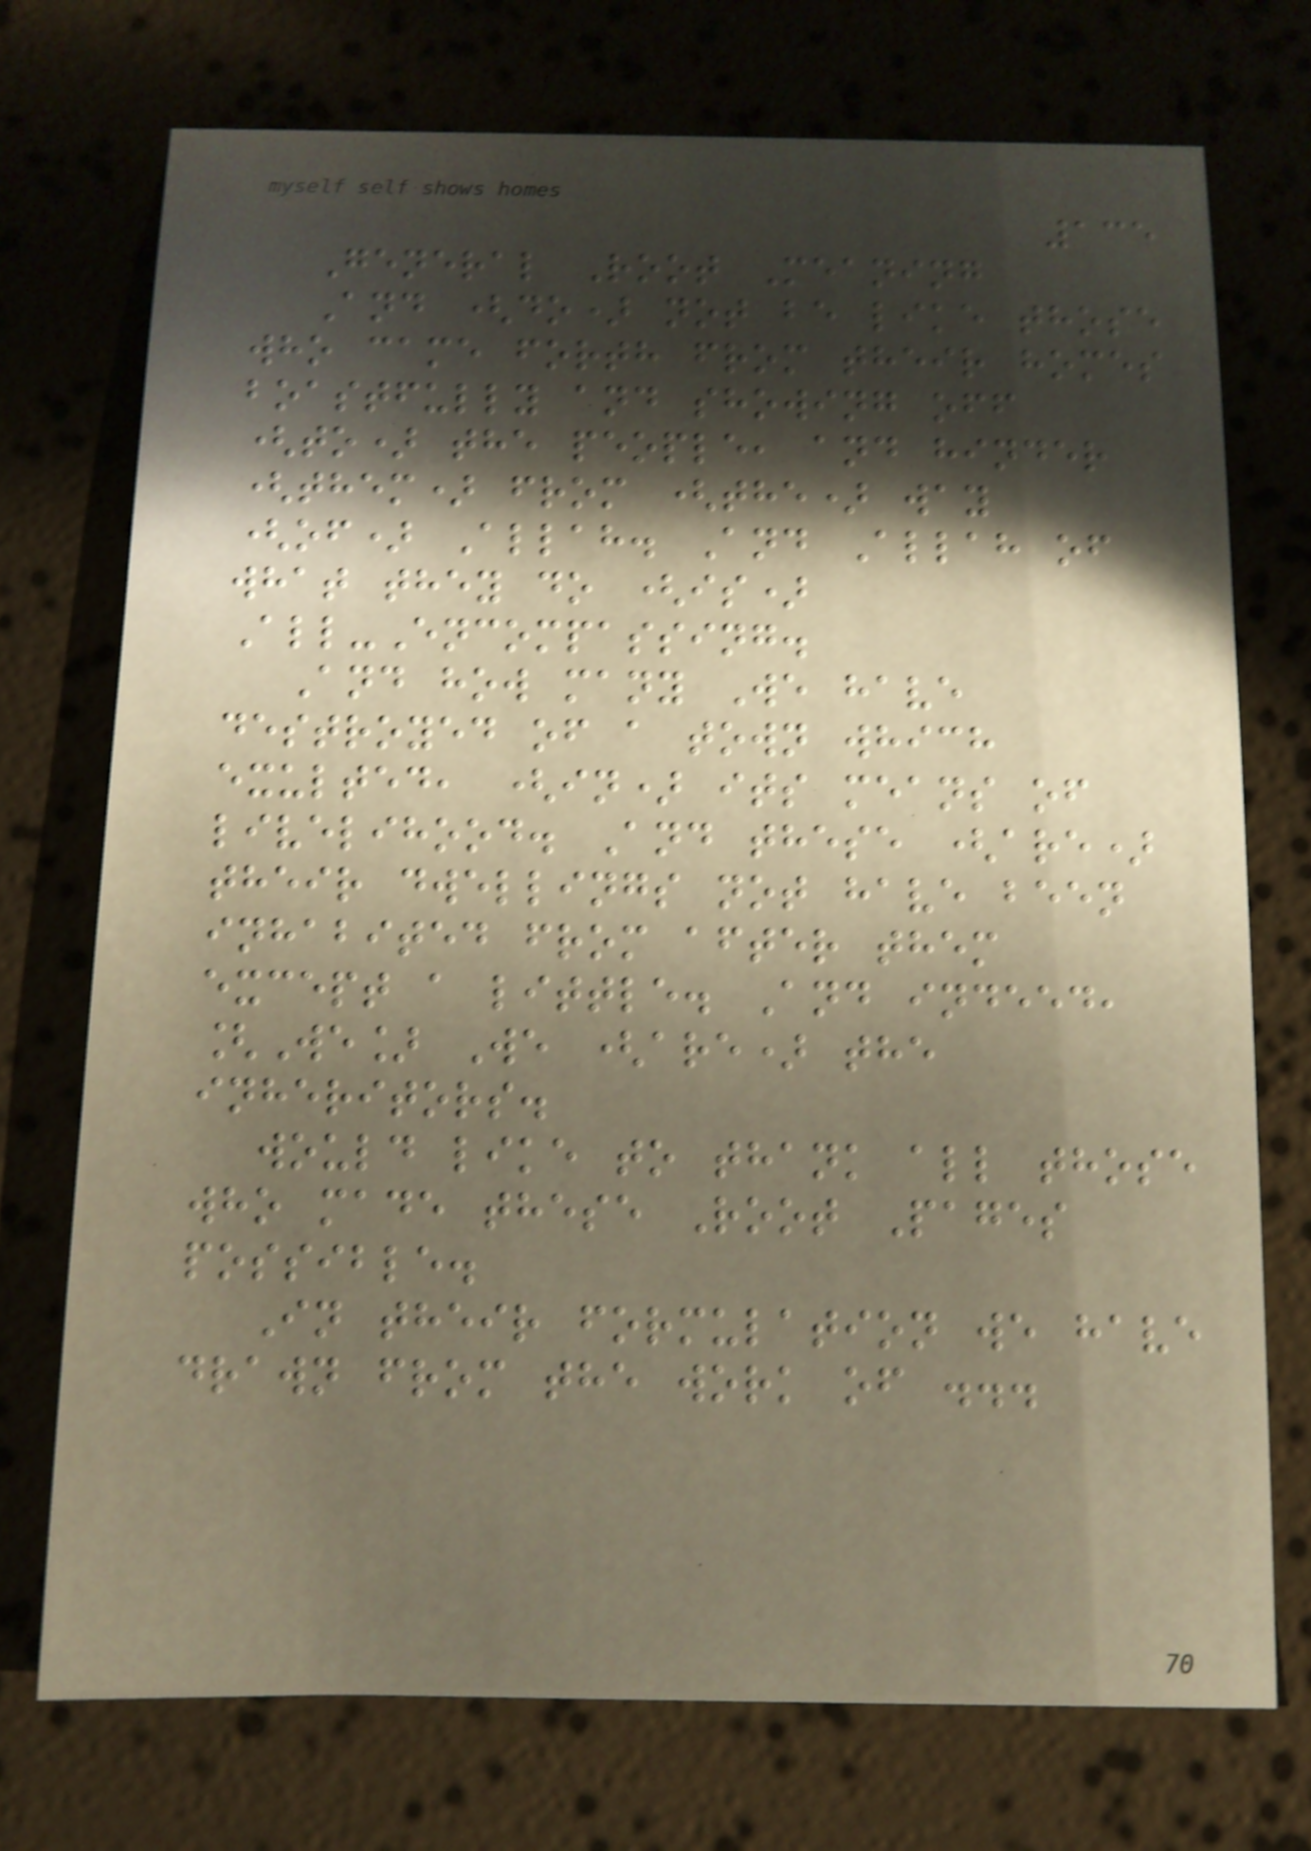135
General Root Meaning
And (do) not be like those
who came forth from their homes
boastfully and showing off
(to) the people, and hinder
(them) from (the) way
(of) Allah. And Allah of
what they do (is)
All-Encompassing.
And how many We have
destroyed of a town which
exulted, (in) its means of
livelihood. And these (are)
their dwellings not have been
inhabited from after them
except a little. And indeed,
[We] We (are) the
inheritors.
would like to thank all those
who made these Root Pages
possible.
In their formulation we have
drawn from the work of ...
